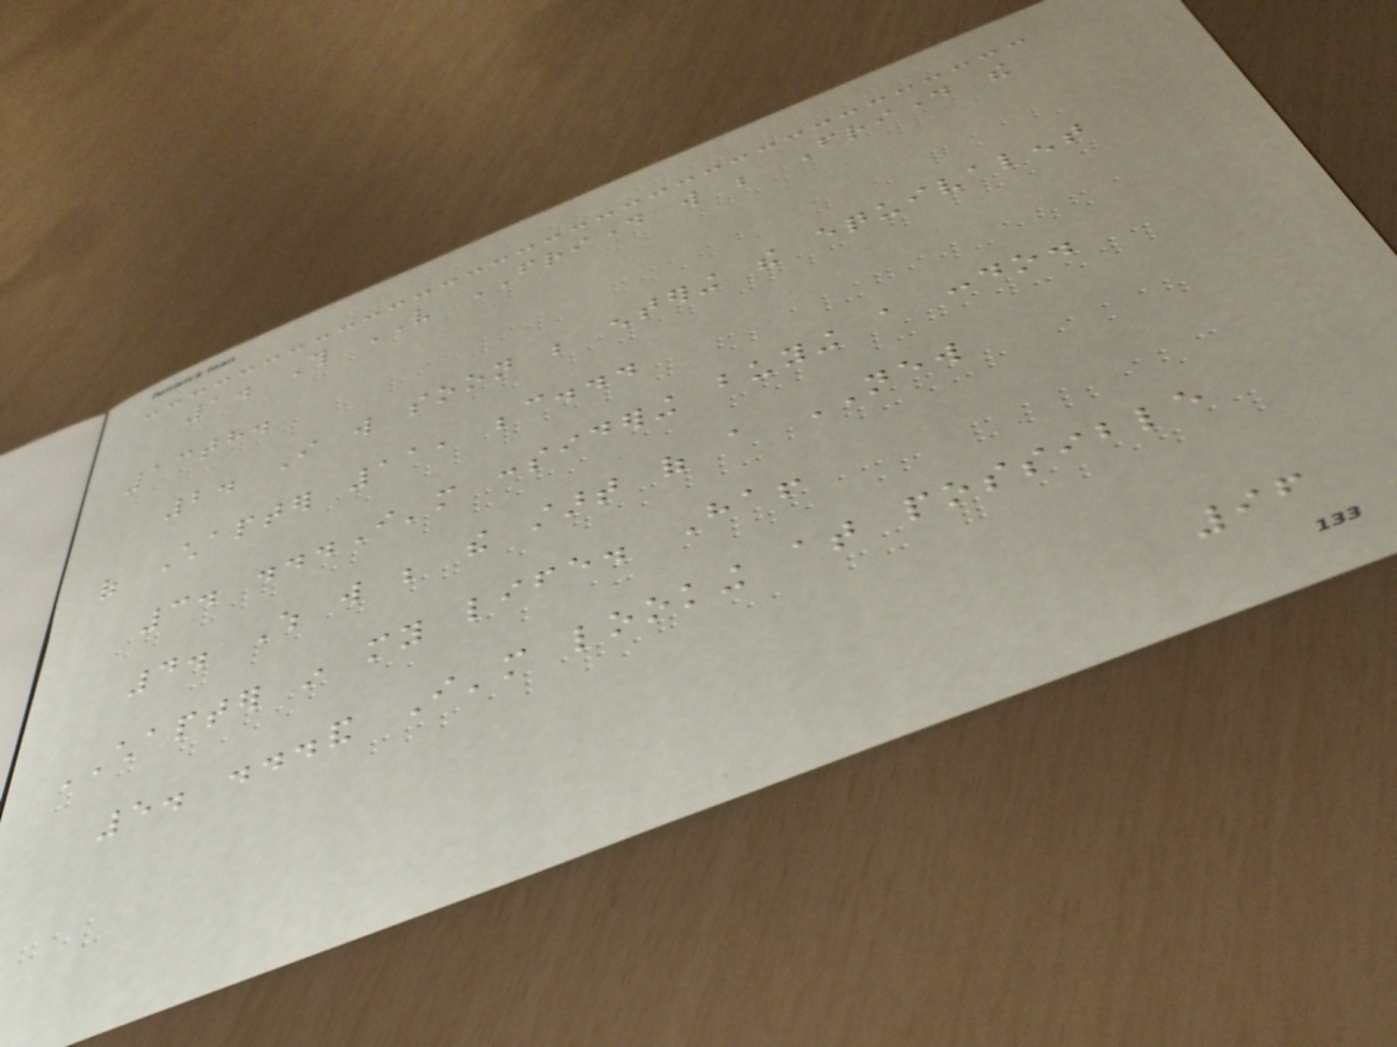1. This VERY FRIDAY will be Friday the
13th.
2. I will soon be entering the equivalent
of Chapter 11, because...
3. ...I'm considering buying a condo.
4. Which will be the start of a NEW
CHAPTER in my life. Ha!
5. ...and I'm looking at possible
96
